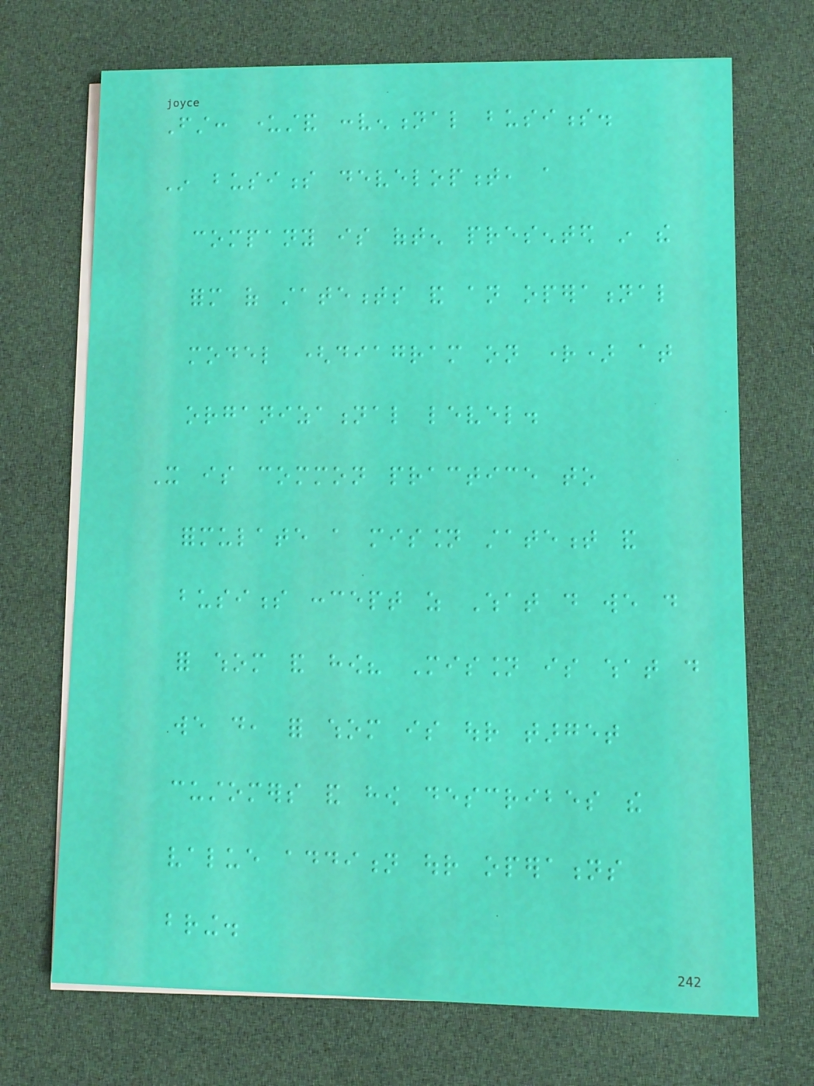First: understand conventional business.
In business development, a
company is often presented in the
form of statements and an operational
model (diagram on right) at
organizational level.
It is common practice to
formulate a mission statement and
business concept as What do we do
for whom and how? Mission is what do
we do, for whom is our target
customers and how describes the
value addition our operations
bring.
